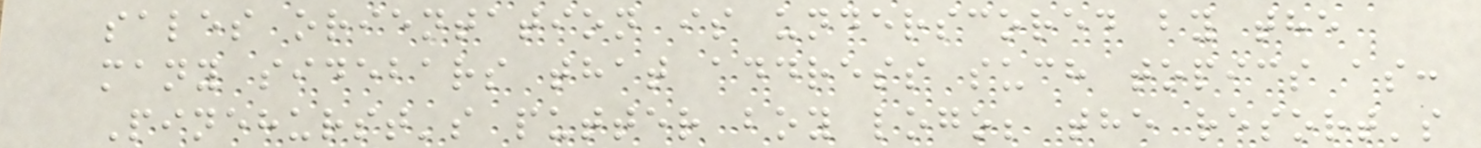sales orientation is underscored by the
many sidebars that address such topics as:
Pinehurst's putter boy logo; the resort's
